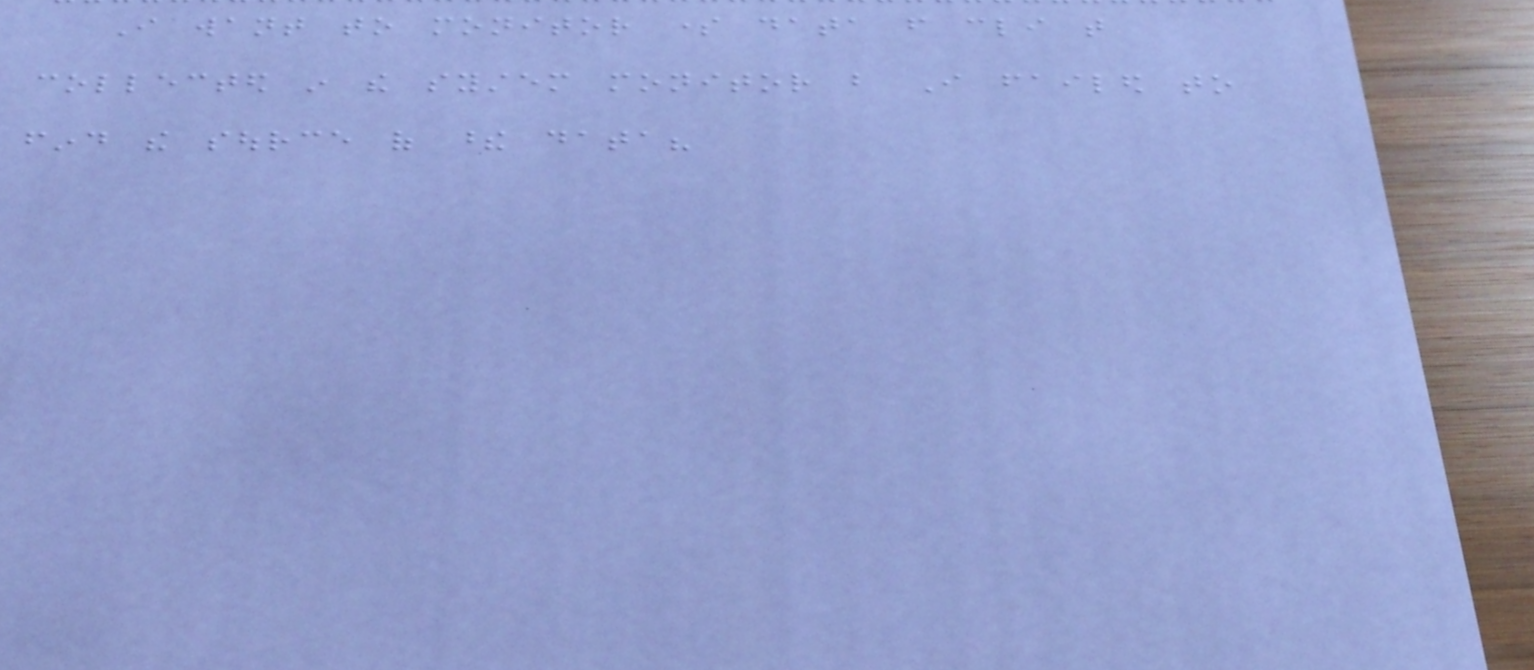I want to monitor some data from cli that
collected in the system monitor but I failed to
find the source of these data?
